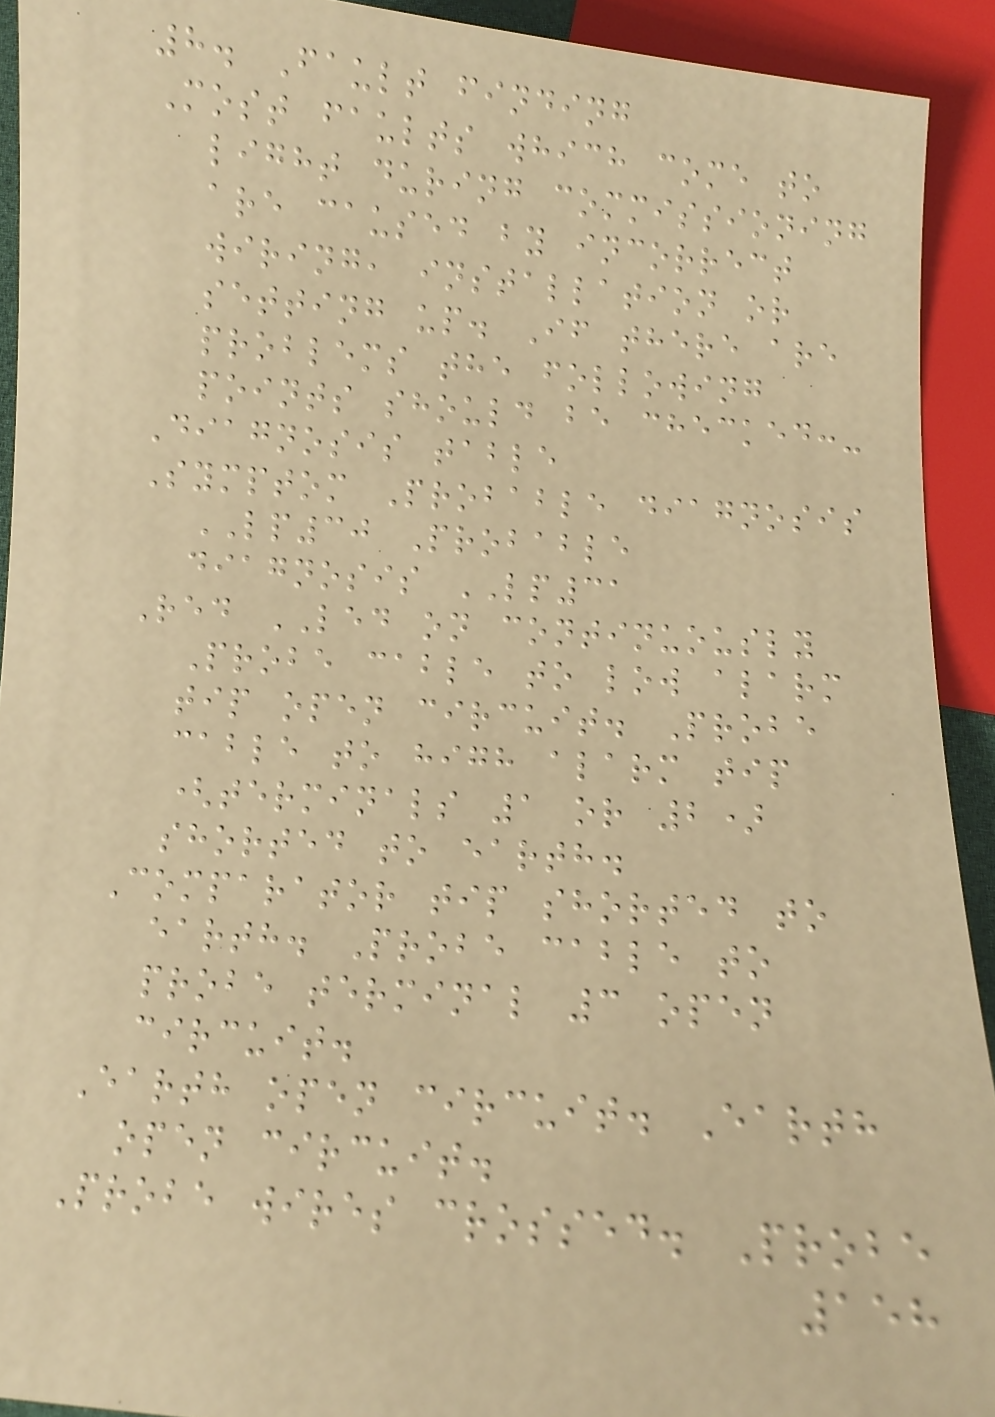8. Fault finding
Most faults which come to
light during commissioning
are caused by incorrect
wiring, installation or
setting up. If there are
problems the following
points should be checked:-
Diagnosis table
Symptom Probable diagnosis
LP30 Probable
diagnosis LP31
Red LED on continuously
Probe cable to low alarm
tip open circuit. Probe
cable to high alarm tip
(terminals 1 or 2)
shorted to earth.
Comparator tip shorted to
earth. Probe cable to
probe terminal 3 open
circuit.
Earth open circuit. Earth
open circuit.
Probe wires crossed. Probe
158
